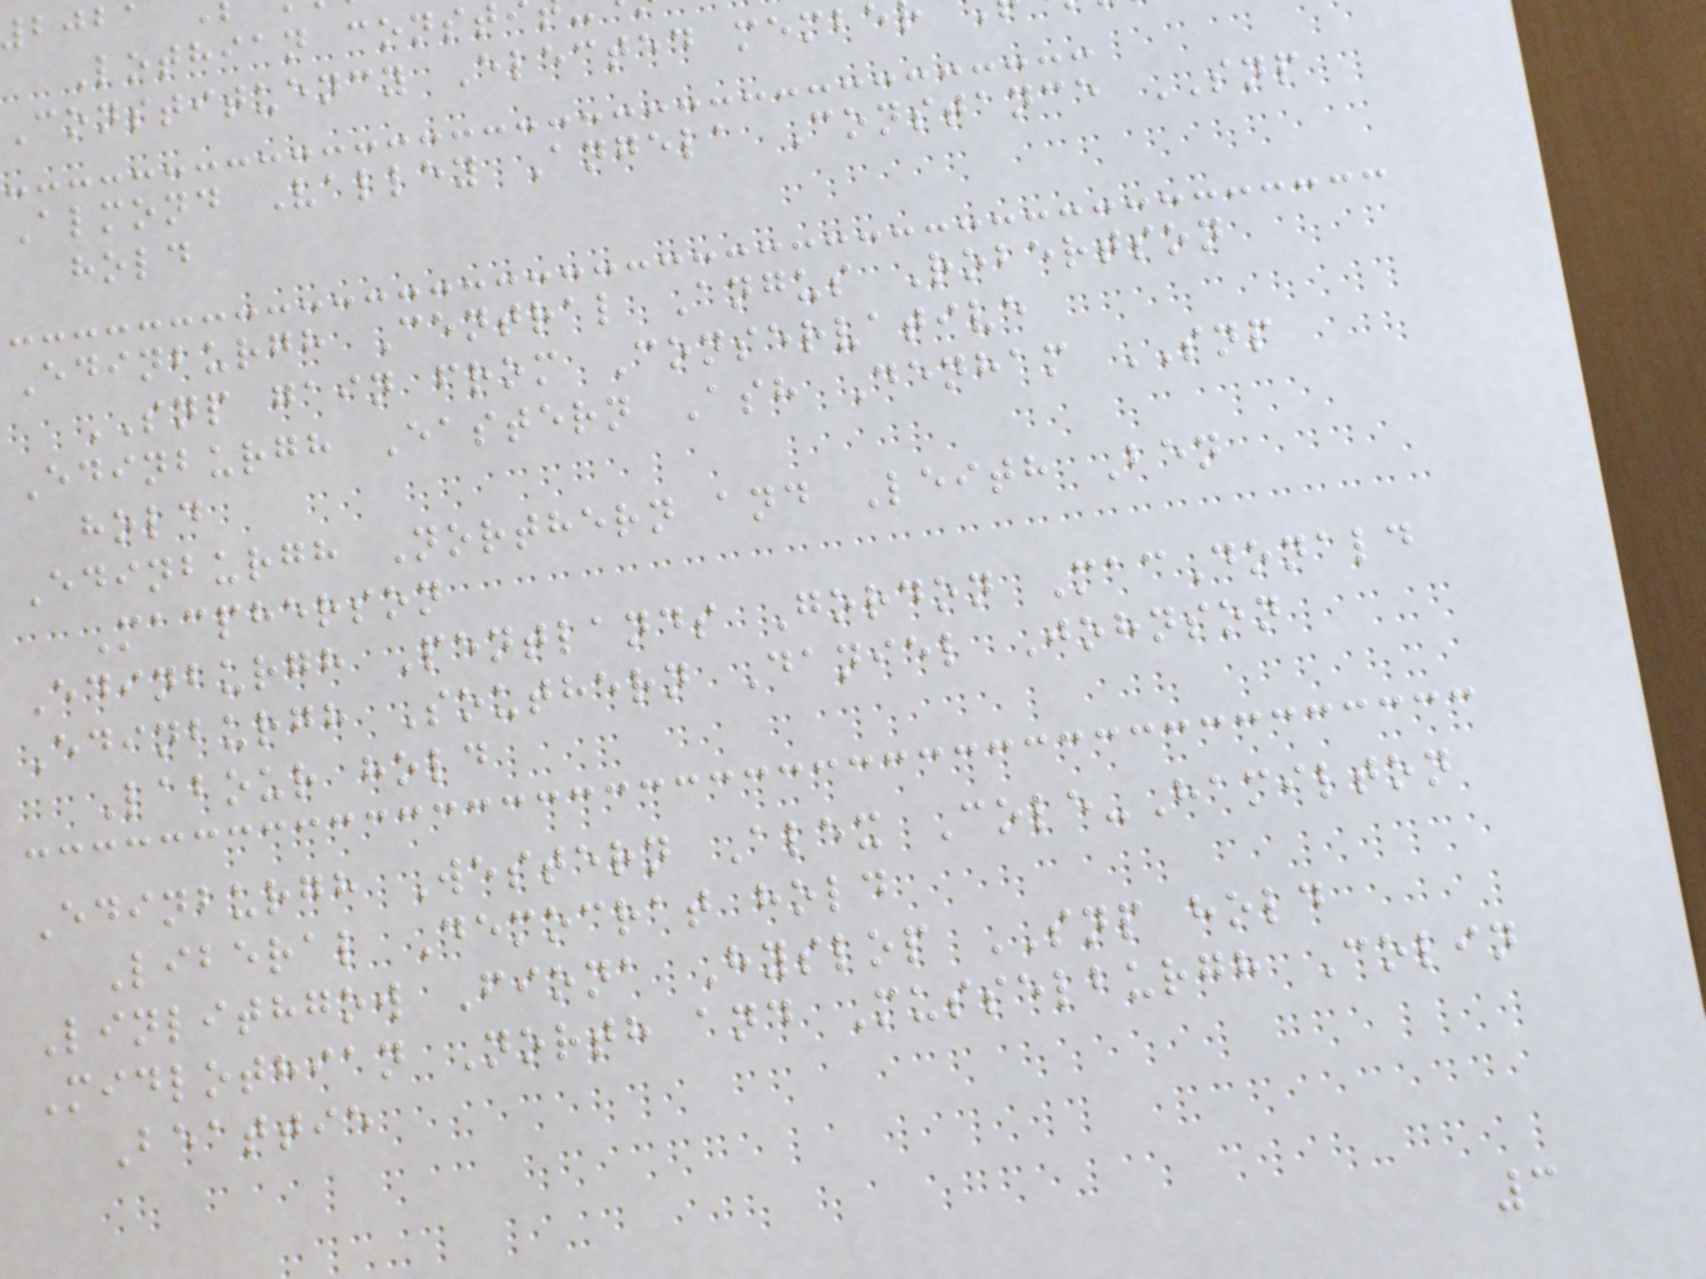Lothian const
Constituency Elected membe
Almond Valley Angela Constance SNP
hold
Edinburgh Central Angus Robertson
SNP gain from Conservative
Edinburgh Eastern Ash Denham SNP
hold
Edinburgh Northern and Leith Ben
Macpherson
Edinburgh Pentlands Gordon MacDonald
Edinburgh Southern Daniel Johnson
Labour hold
Edinburgh Western Alex Cole-Hamilton
Liberal Democrat hold
Linlithgow Fiona Hyslop SNP hold
Midlothian North and Musselburgh Colin
Beattie
3
